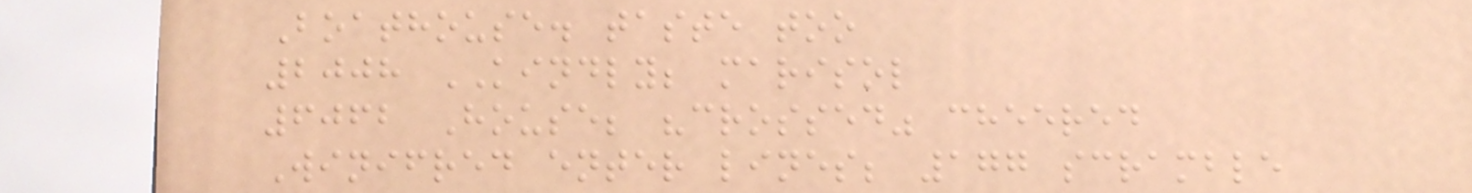Boathouse. taste too
2008 KINDLY; marisol
6062 House; "crossed" cheered
Winifred enter lines; 177 scramble
